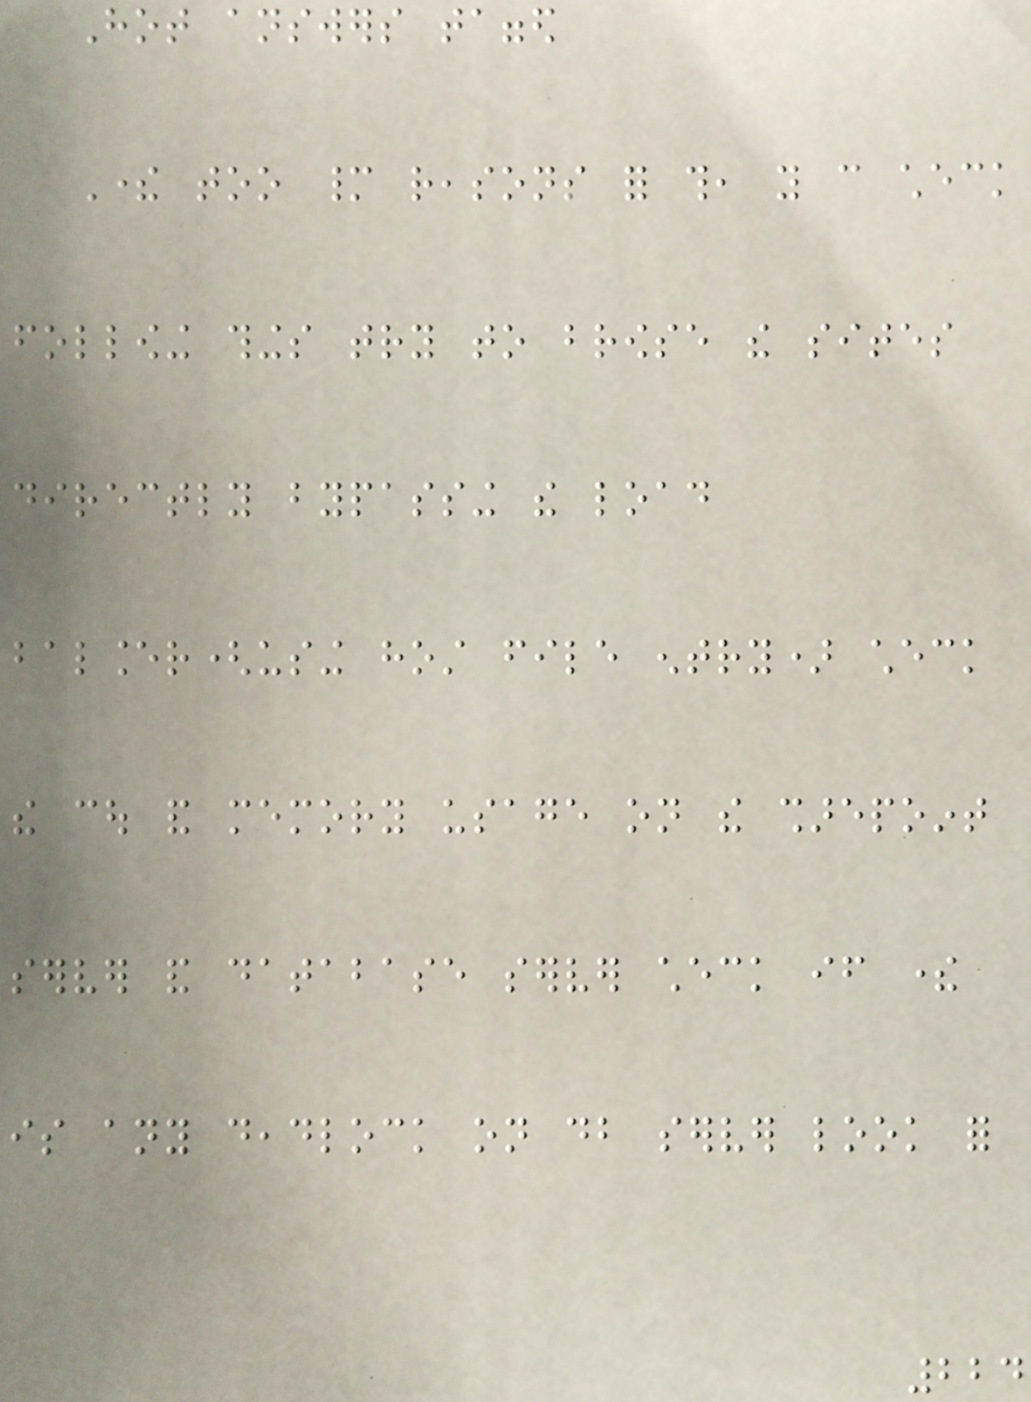Hot answers tagged
There too many reasons for this, you can check
following things try to browse the sites
directly bypassing the load
balancer(using host file entry) check
the cou and memory usage on the sharepoint
server and database server check if there
is any deadlock on db server look for
224
